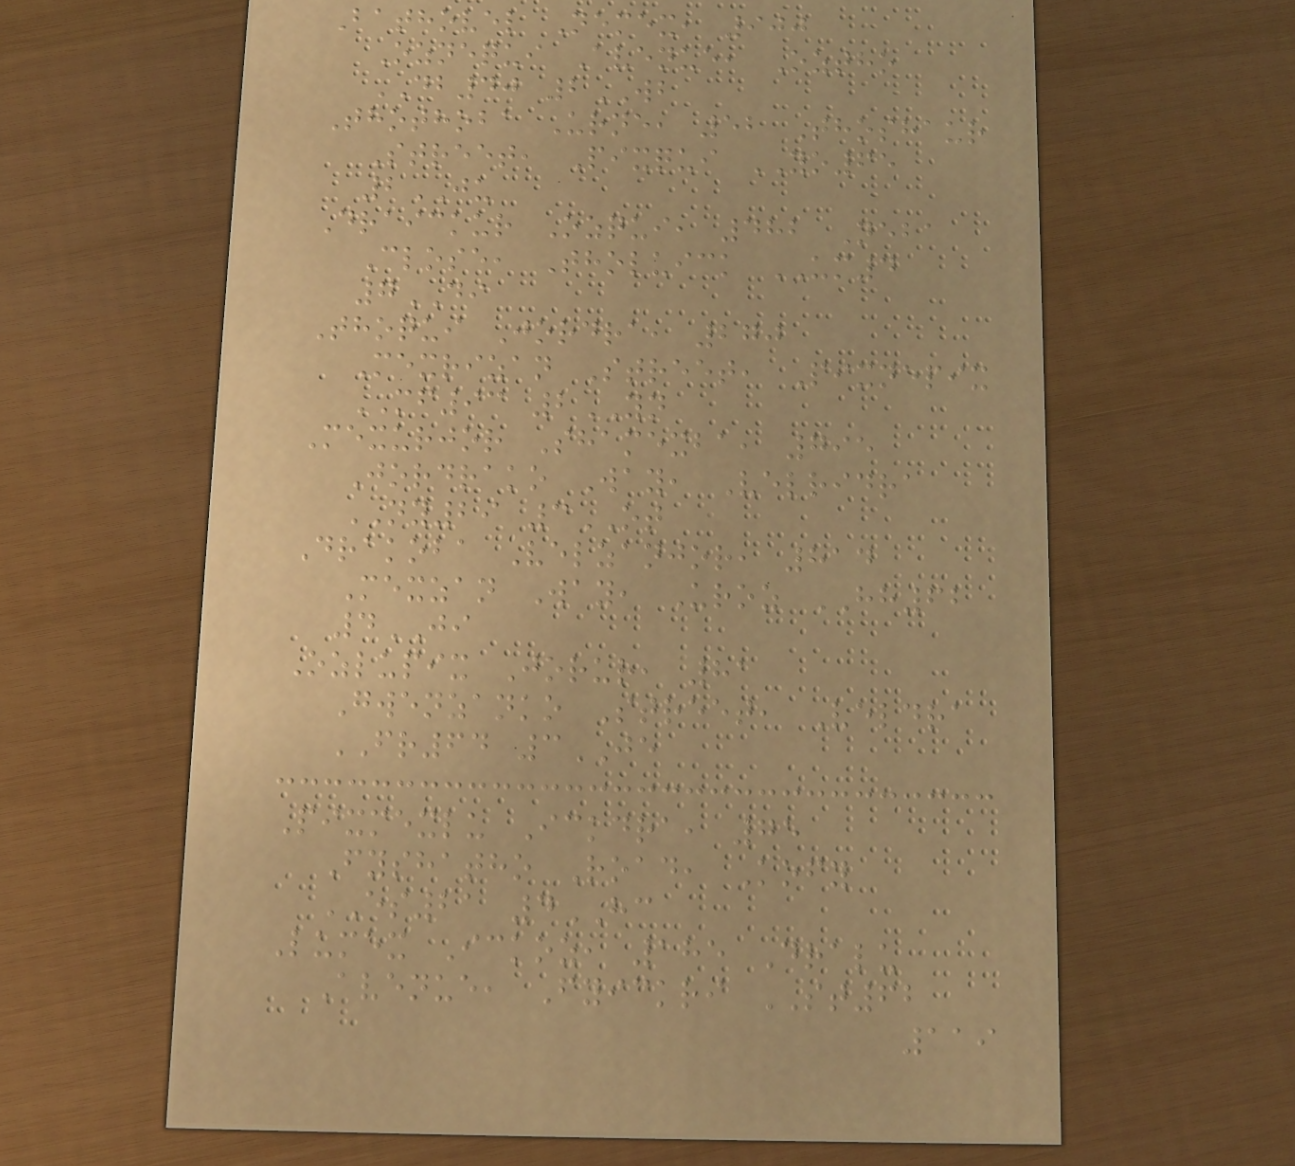Bathovel Nemex, 900
Oznequi Avenue, Oztho
DB40 2WB
Thothoba Urne, 52 Thoshaur
Street, Pixqui YO65
2JU
Draickur Ozqui, 482 Neba
Close, Tholuick UM4
7DI
Thoqui Jordra, 270
Mexrizan Street, Pixnepix
MF93 2YN
Mexurjor Shamexba, 795
Jordrako Way, Velridra
NY29 3OT
Drakoba Velzanjor, 814
Mexzan Way, Uroz HH62
4JI
Ozlupix Jorur, 81
Gwenzanko Street, Veldra
FR64 3JE
Pixmexlu Ickdra, 75
Fyshatho Road, Kofy
ES21 4HC
Lumex Ickoz, 185 Dralu
Avenue, Fyickri ST62
119
